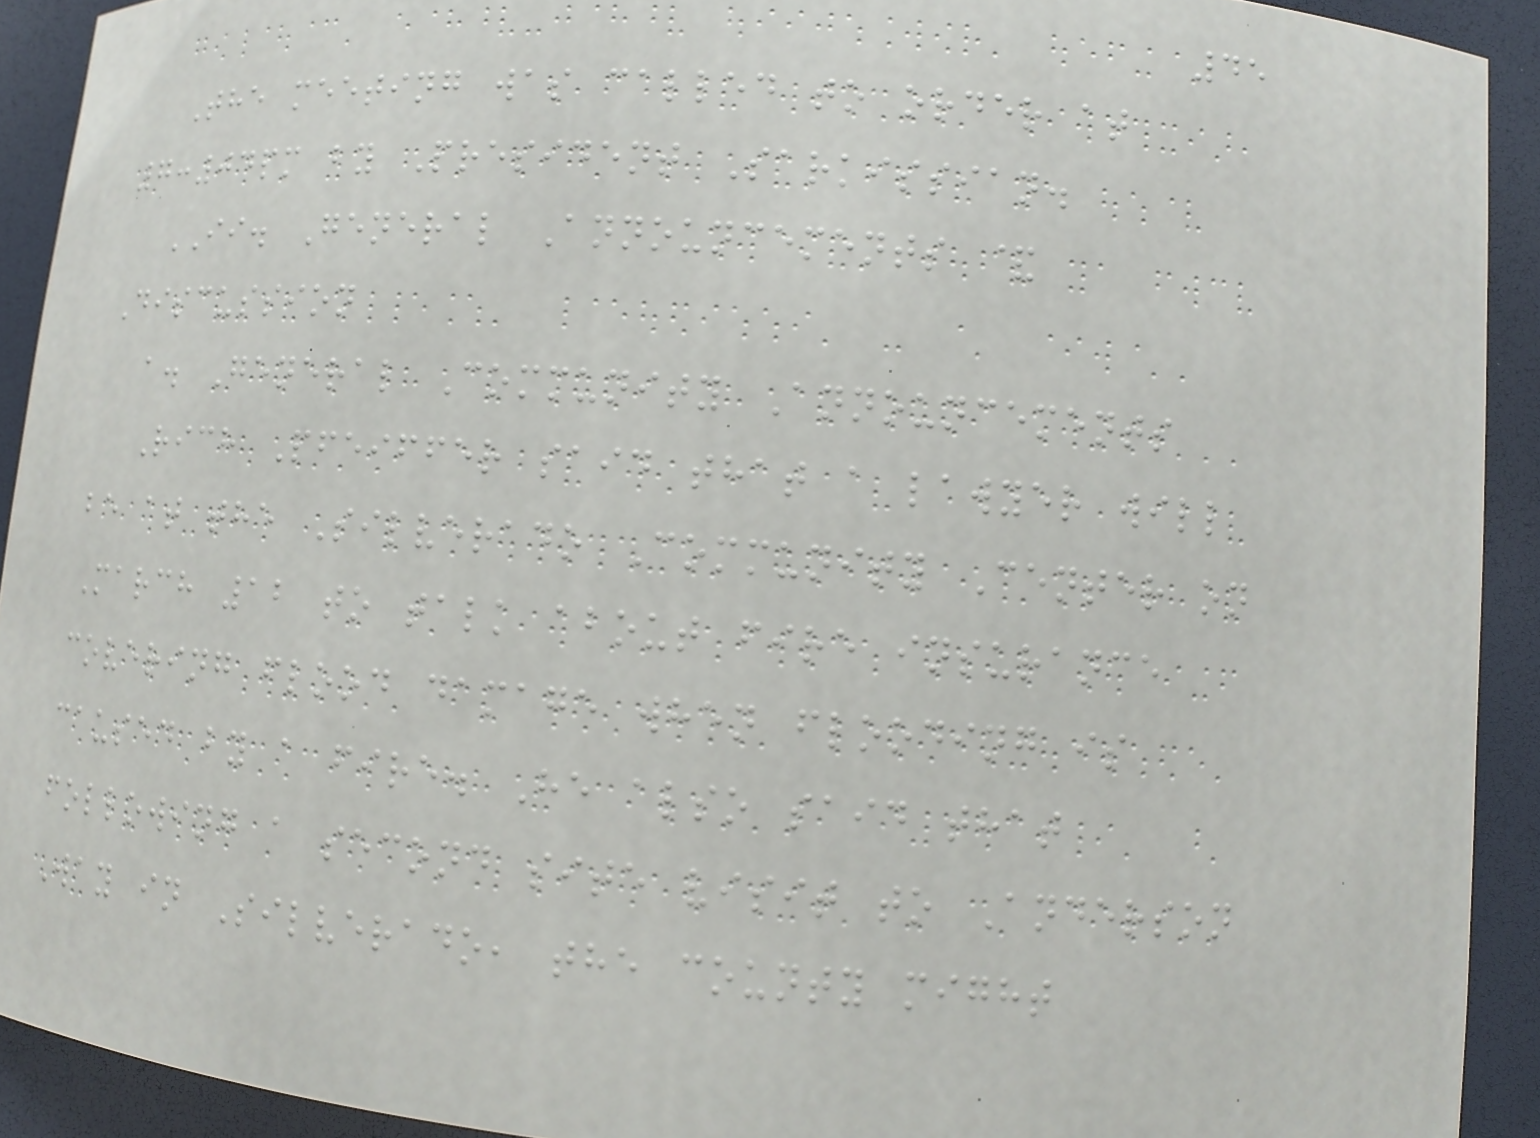45
The meeting was called to order at
7:04pm by President Sarkissian.
II. General Announcements &
Discussion
a. General Community Announcements
Rich Pfeiffer said that a lawyer will
be at the Silverado Community Center on
March 12 to talk about fire insurance
covering flood damage when flooding is
caused by a fire. He also said that
following a second site visit to Anderson
Way in Silverado, the county might
